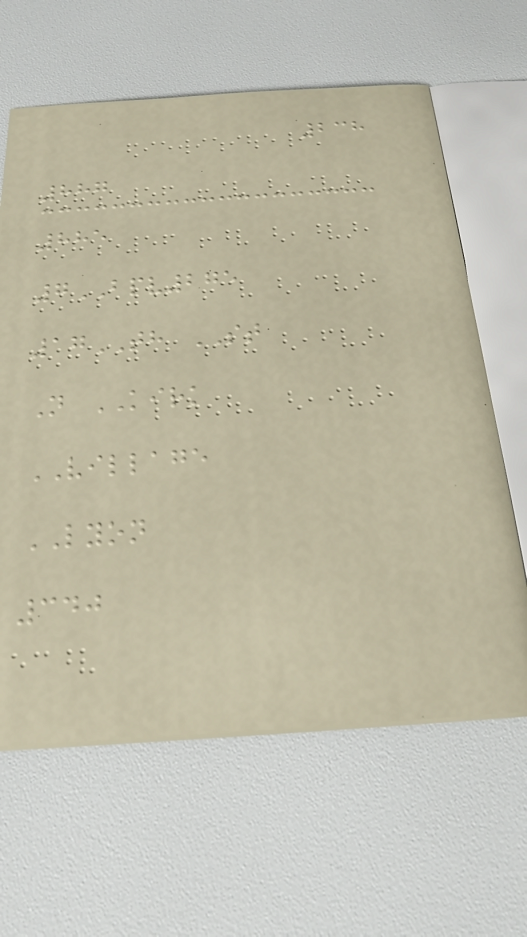238
887
885
7BPV275
17TH ST
N KIRK
VILLAGE
LYON
340
